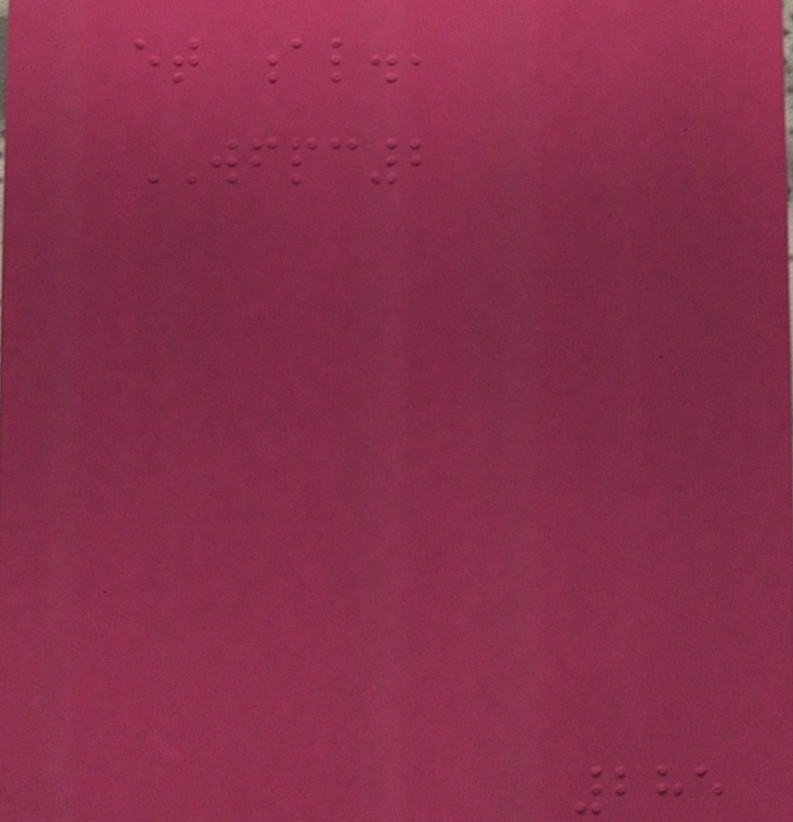et al.,
WFPC2
285
